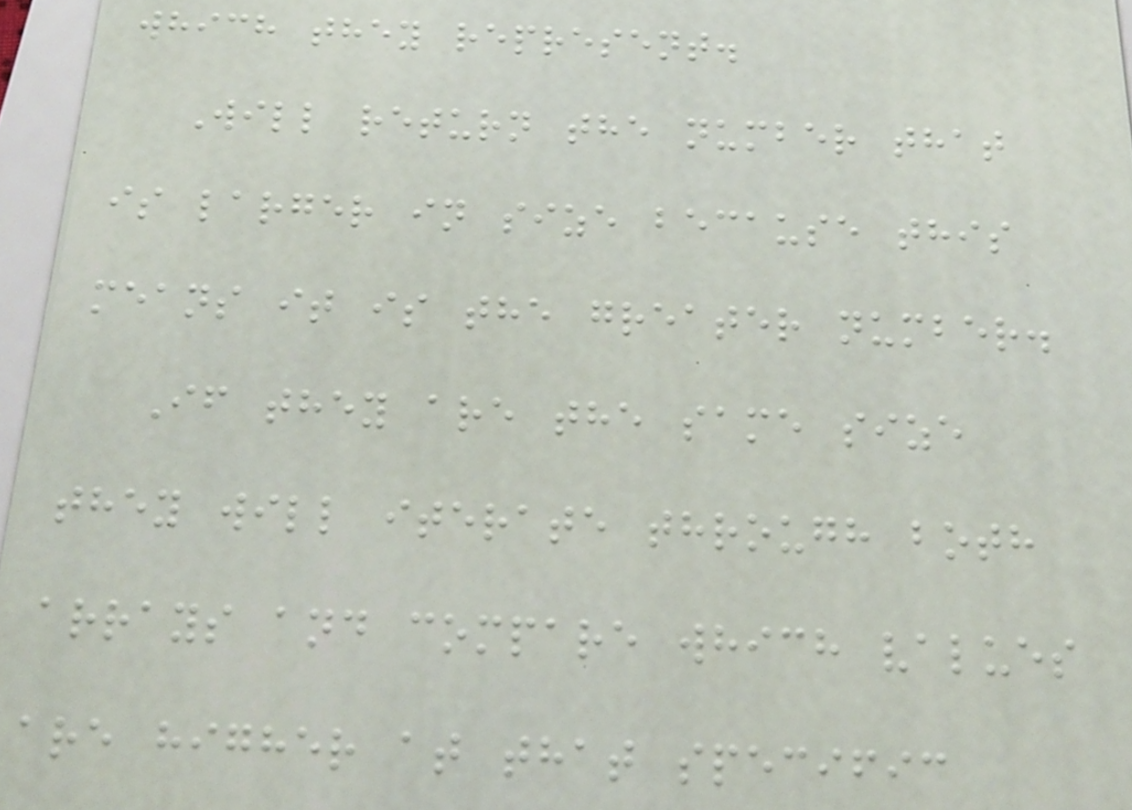which they represent.
Will return the number that
is larger in size because this
means it is the greater number.
If they are the same size
they will iterate through both
arrays and compare which values
are higher at that specific
